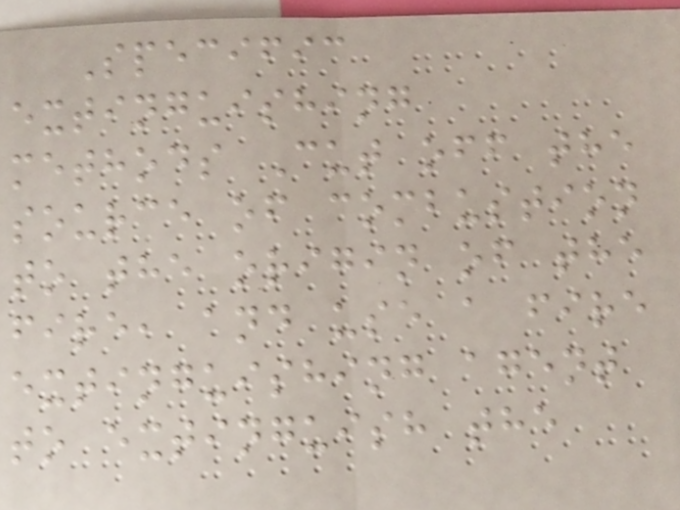Specific
extinguishing
methods Cut off the
source of combustion
to the origin of the
fire, and use a fire
extinguishing agent
to extinguish the
